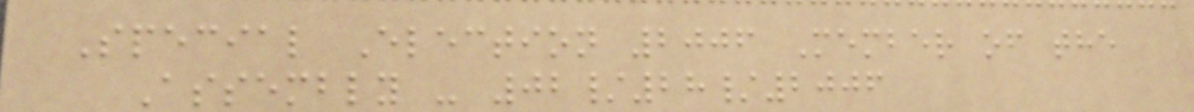Special Election 2006 Member of the
Assembly - 02/28/2006
